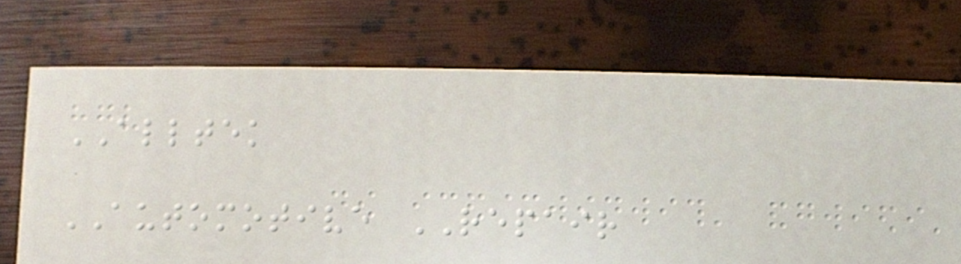ALLTEK
AUTOMOTIVE REPAIR
